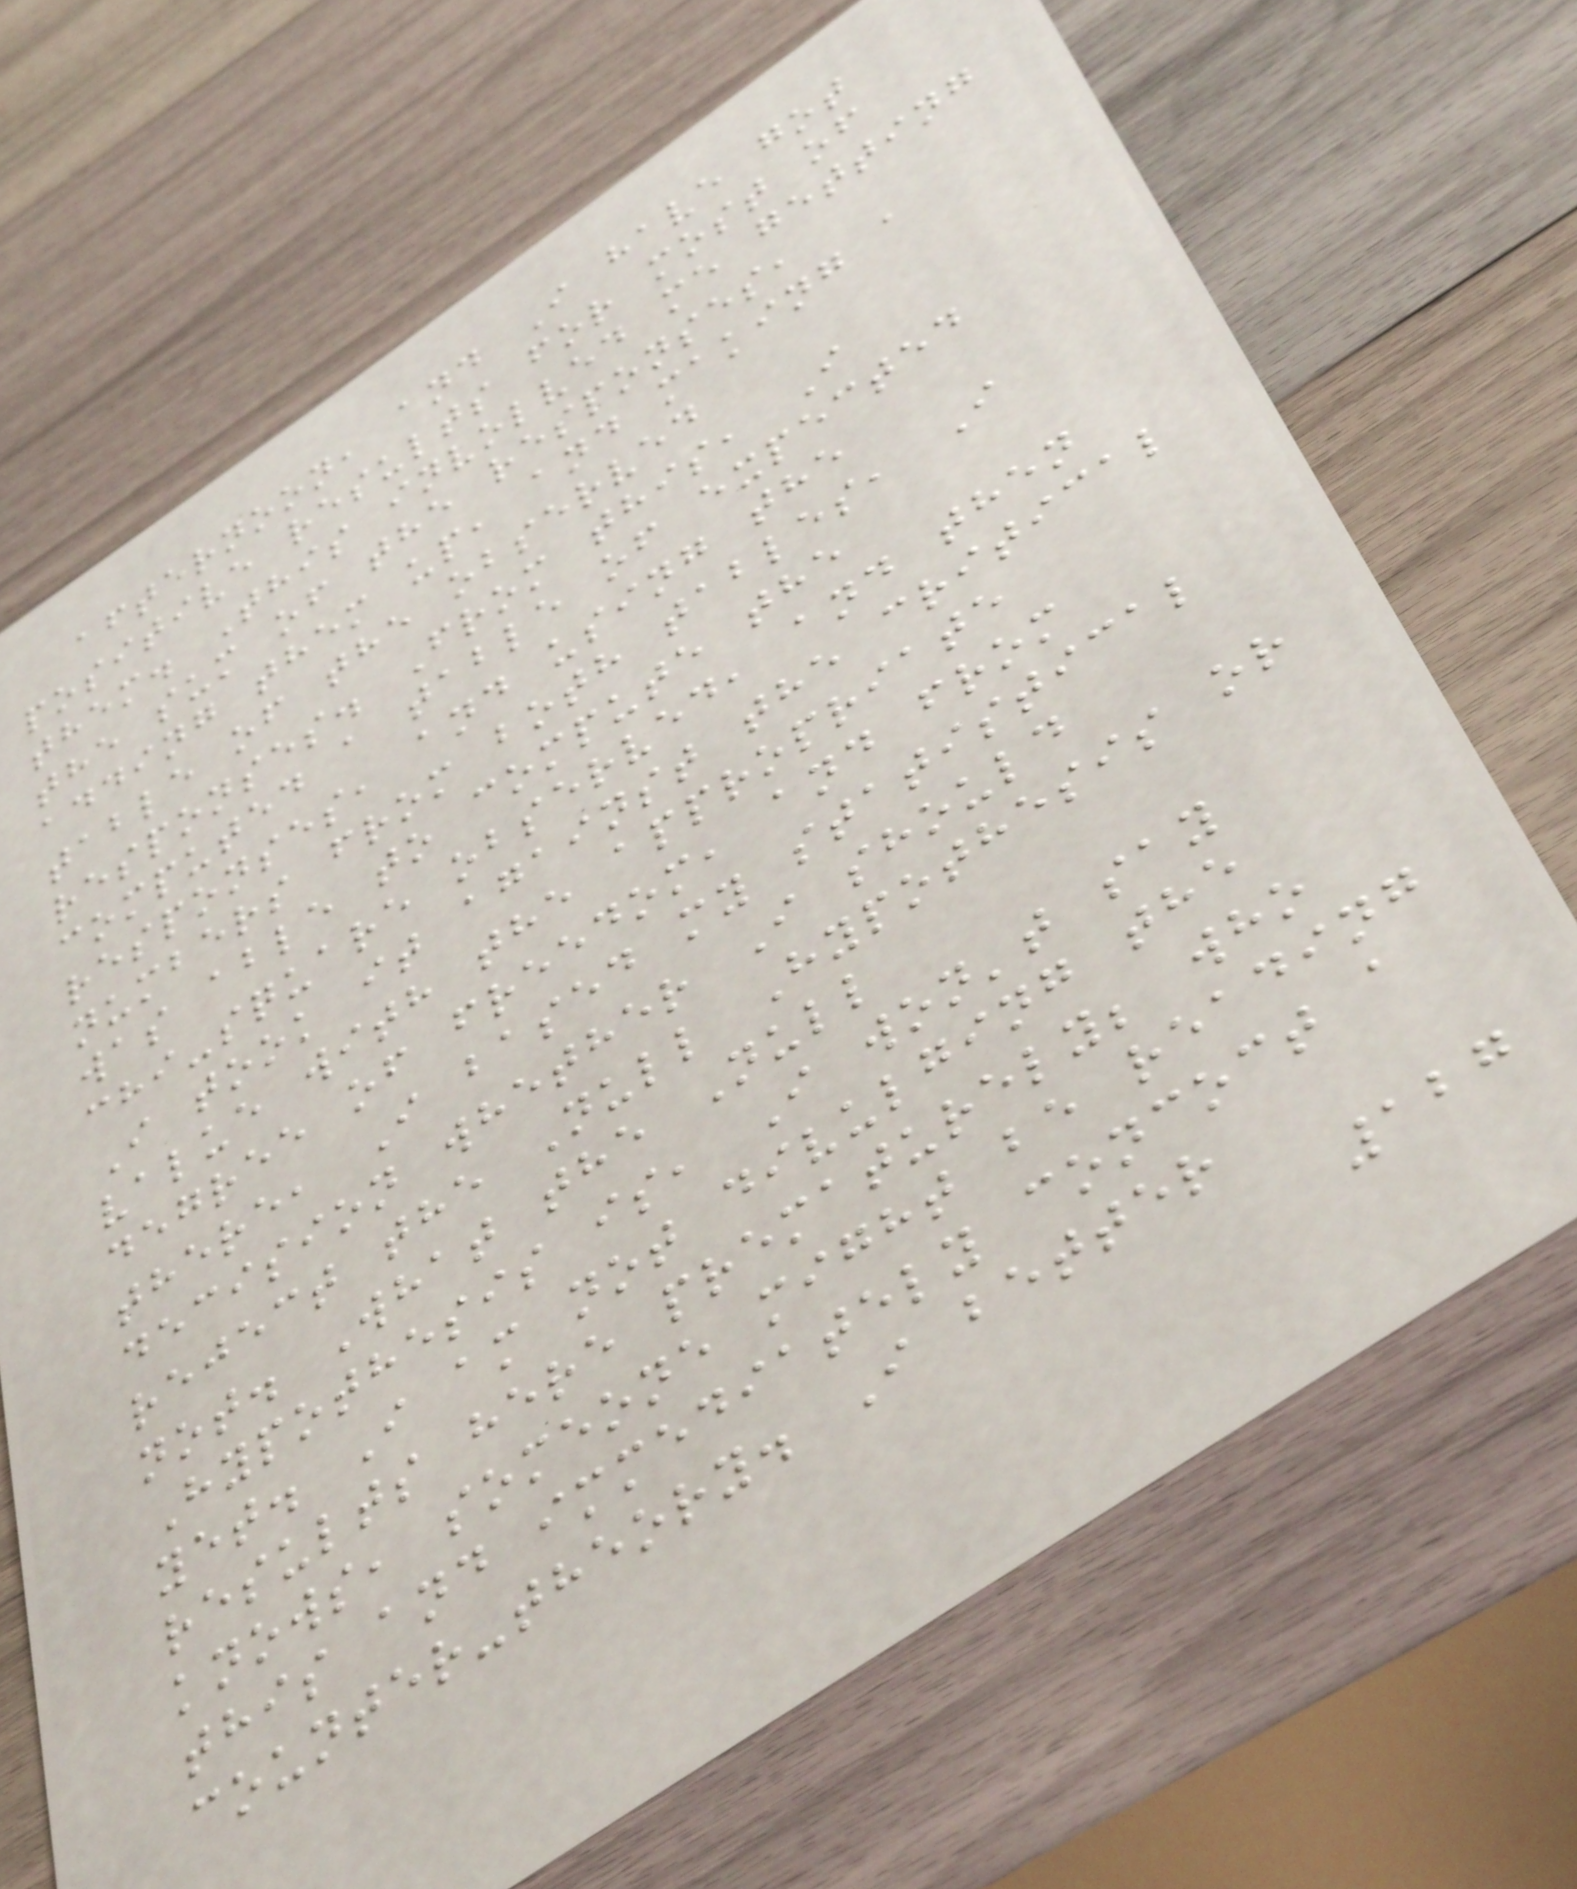afternoon, and I have got
positive results for most of
them. This involved me getting
the sum of the responses,
adding them up, and making a
table of the observed
responses. From this, I
computed a table of expected
responses, and using the
numbers from both tables, I
was able to compute the
chi-square observed, and then
I took it against the critical
value with the appropriate
degree of freedom, and from
there, I based my statistical
decision whether I should
reject the Null Hypothesis or
not. What the Null
Hypothesis is, I won't say
yet. I am not divulging the
results here prematurely; who
knows, someone might be reading
this and immediately concoct a
counter-theory. I better
127
